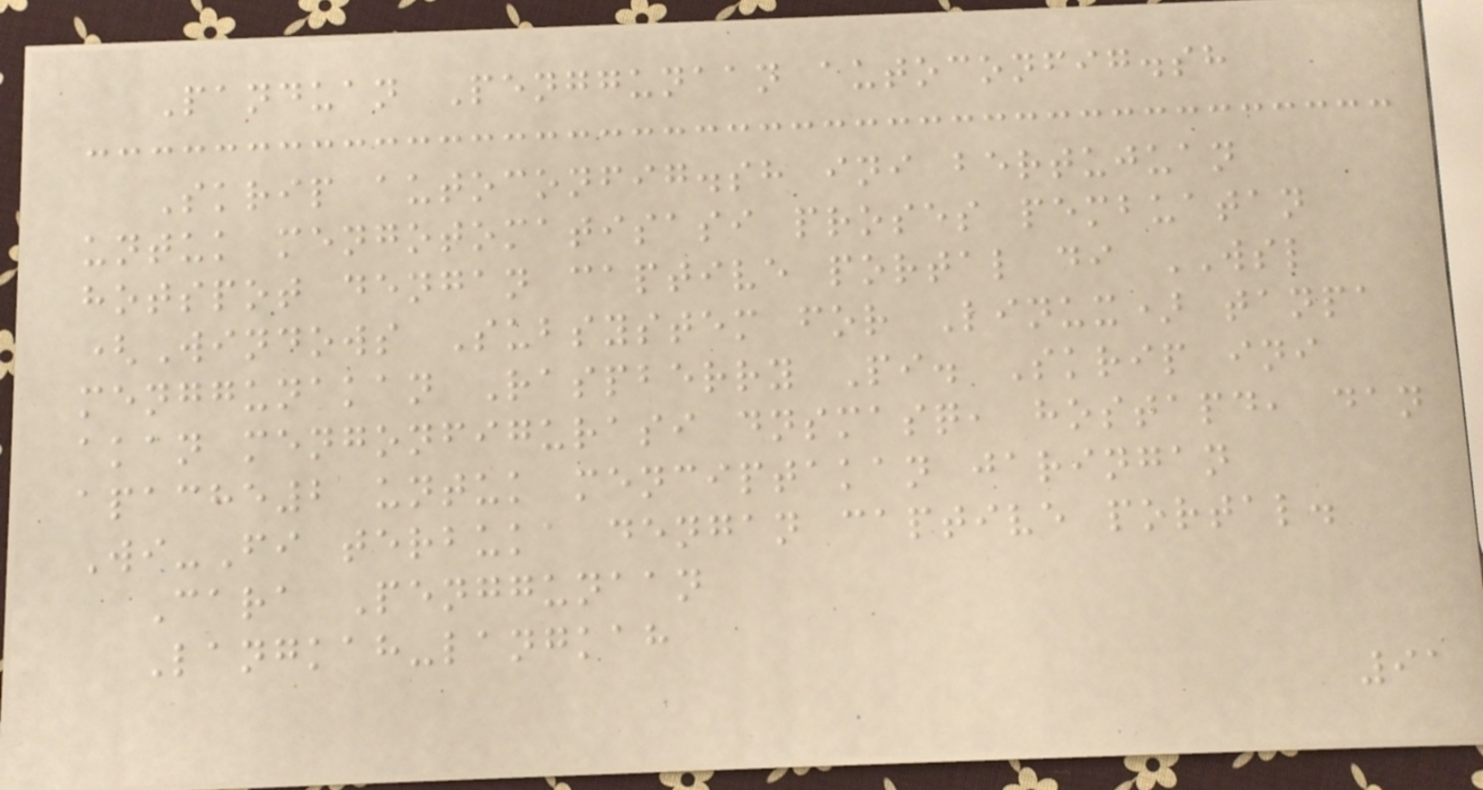Panduan Penggunaan autoconfig.sh
Skrip autoconfig.sh ini bertujuan
untuk mengotomatisasi proses pembuatan
hotspot dengan captive portal di WSL
(Windows Subsystem for Linux) tanpa
menggunakan Raspberry Pi. Skrip ini
akan mengonfigurasi dnsmasq, hostapd, dan
apache2 untuk menciptakan jaringan
Wi-Fi terbuka dengan captive portal.
Cara Penggunaan
Langkah-langkah
91
